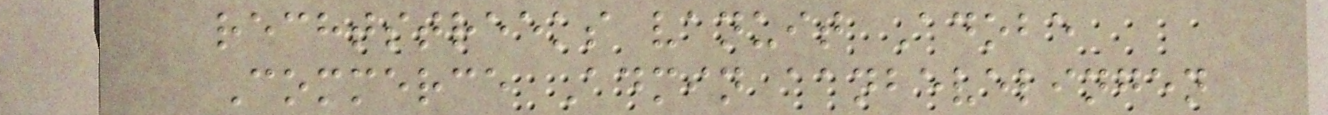rechtstreeks vanuit Adobe
Commerce Admin aanbevelingen
